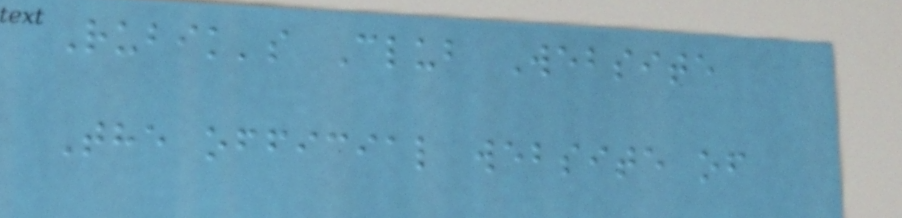Rubik's Club Website
The official website of
